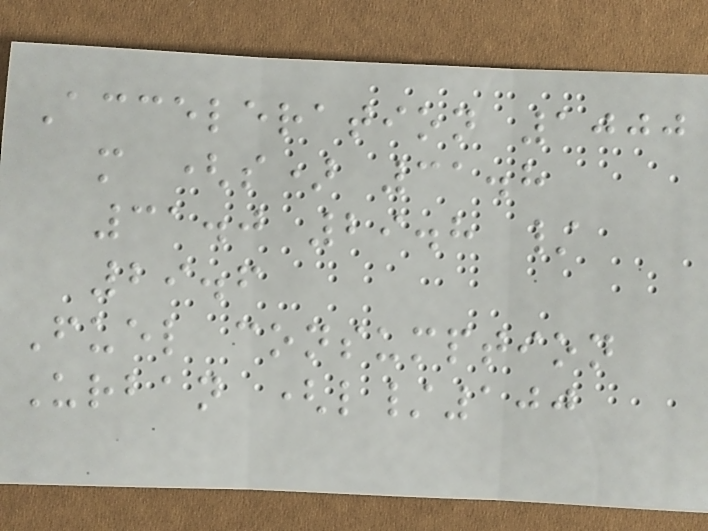Acceleration 1000
m (s) 31.8
31.0 29.8 /
29.6
Fuel consumption
Urban (l/100
